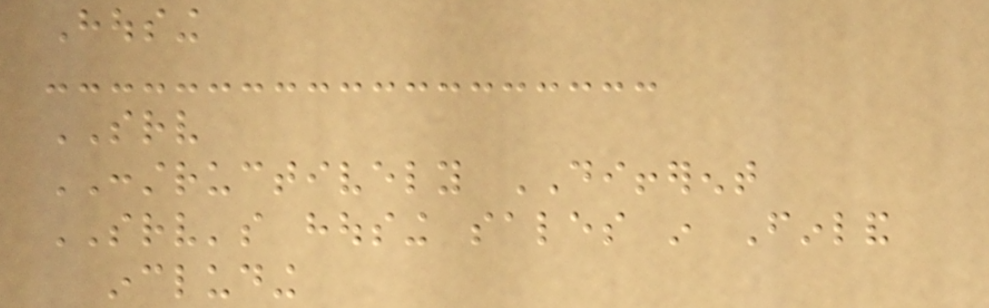Housing
SRV
CONSTRUCTIVELY DIFFERENT
SRV's housing sales in Finland
including
